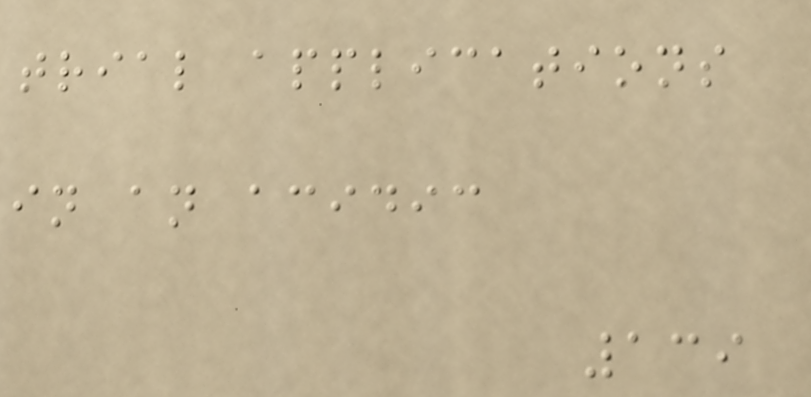trial applications
in an acidic
139
